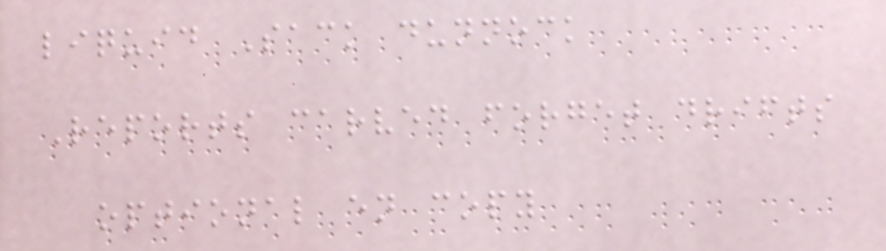liquid Sack dunnock
Reports carved forget drifts
optional en copy
